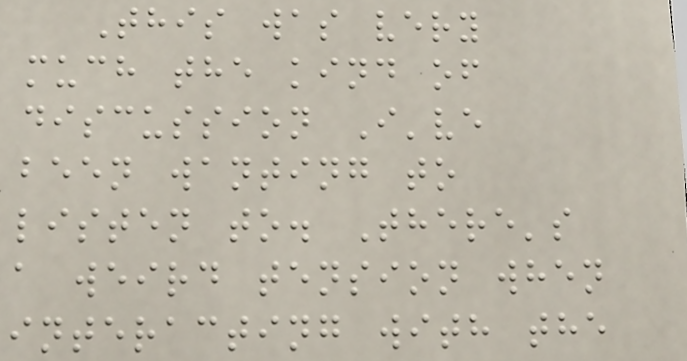This was very
much the kind of
discussion I've
been wanting to
listen to. There's
a weird tension when
interacting with the
